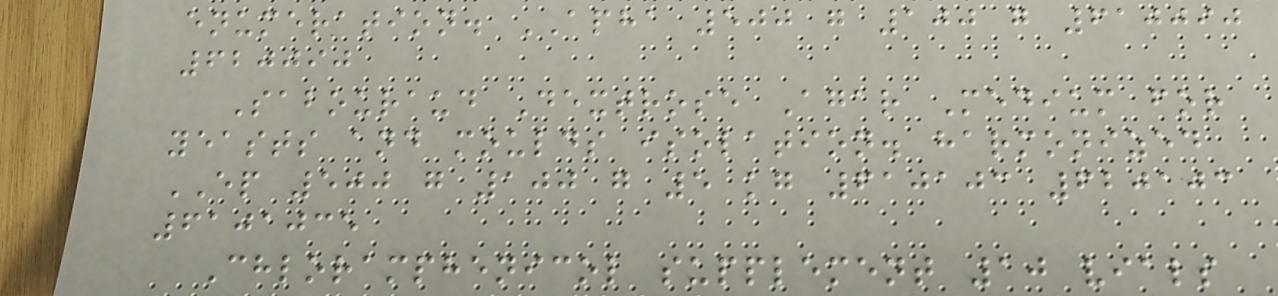enumeration. APHA 500 g 100 g 610090
620090
Sabouraud Dextrose Agar Medium for
yeasts and moulds isolation. harmonized
EP 500 g 100 g 5 kg 610103 620103
6101035
Chloramphenicol supplement 10 vials
